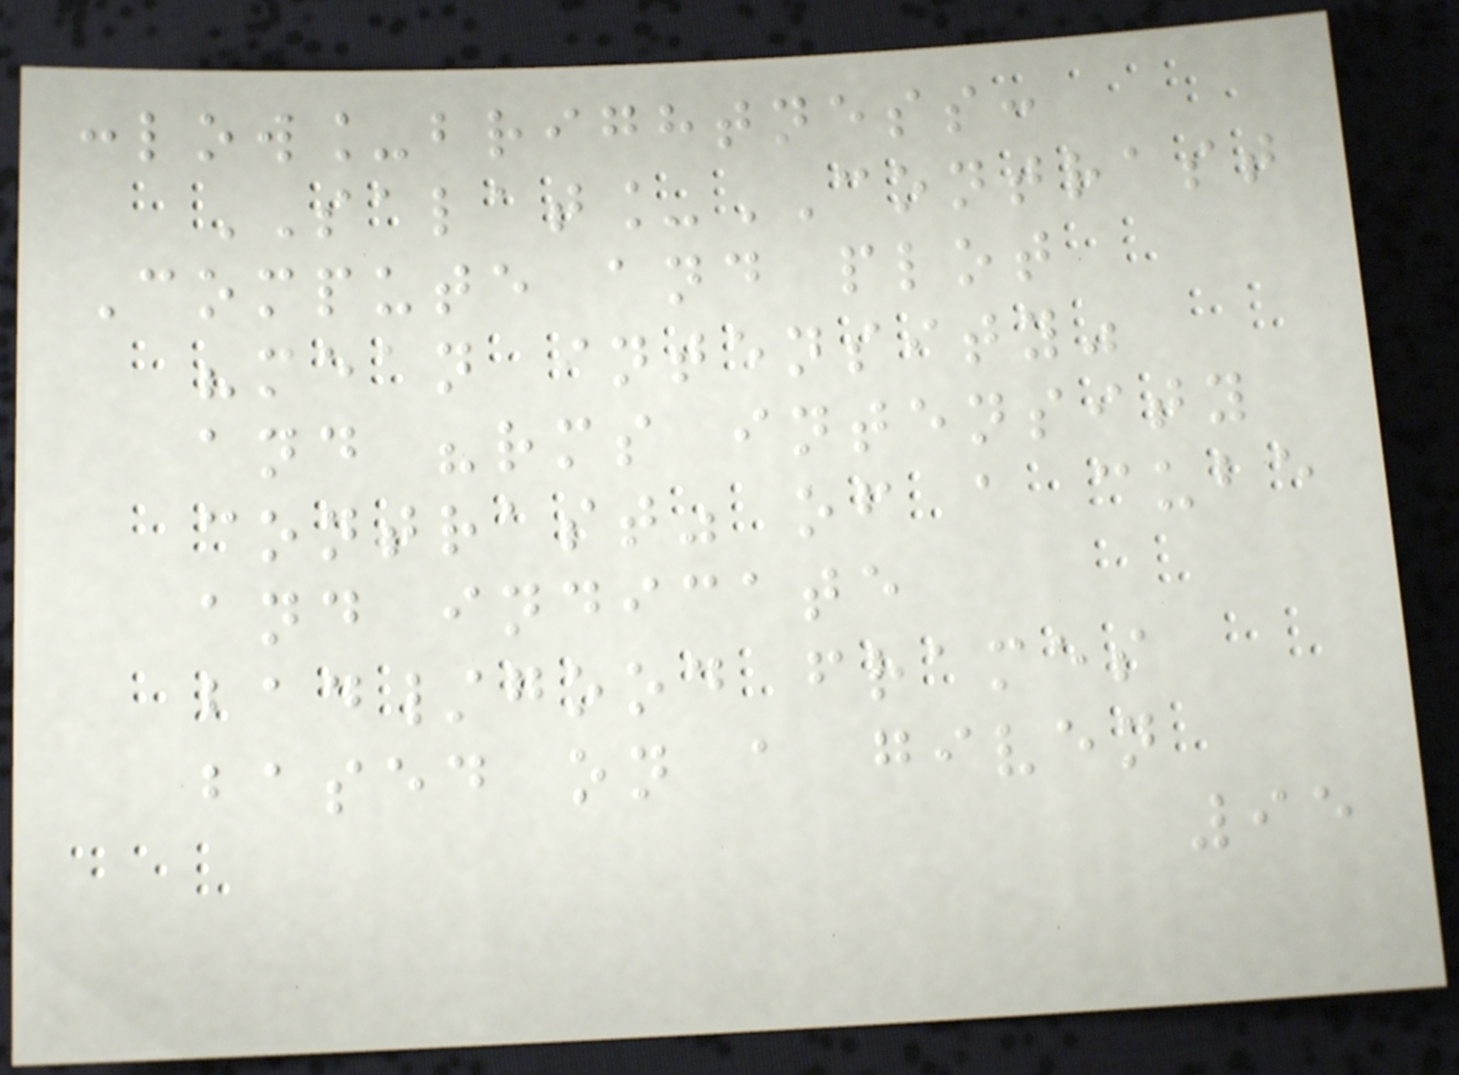:low_brightness:
SALAT_CONTRAST
Compute and plot
"mean intensity"
and "rms intensity
contrast" of a cube
and indicate
bad/good frames
based on a given
95
